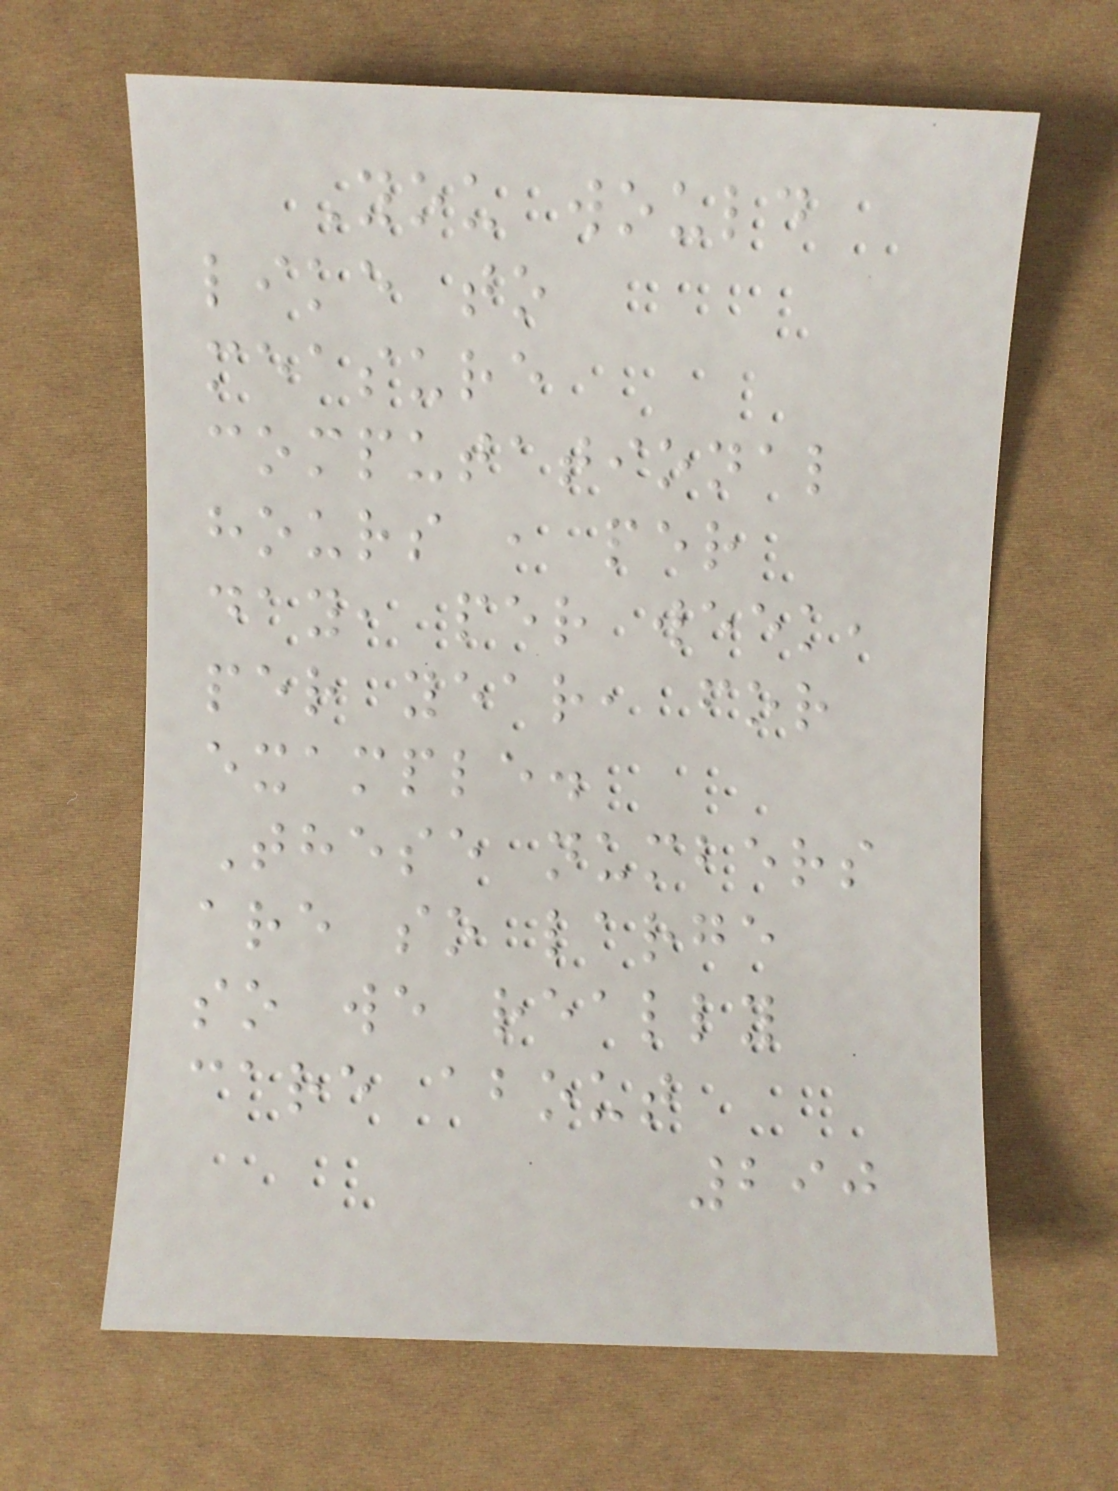You would
like to
measure
computational
hours , per
day, per week,
per year, for
example.
These numbers
are so large
so we really
care about
290
